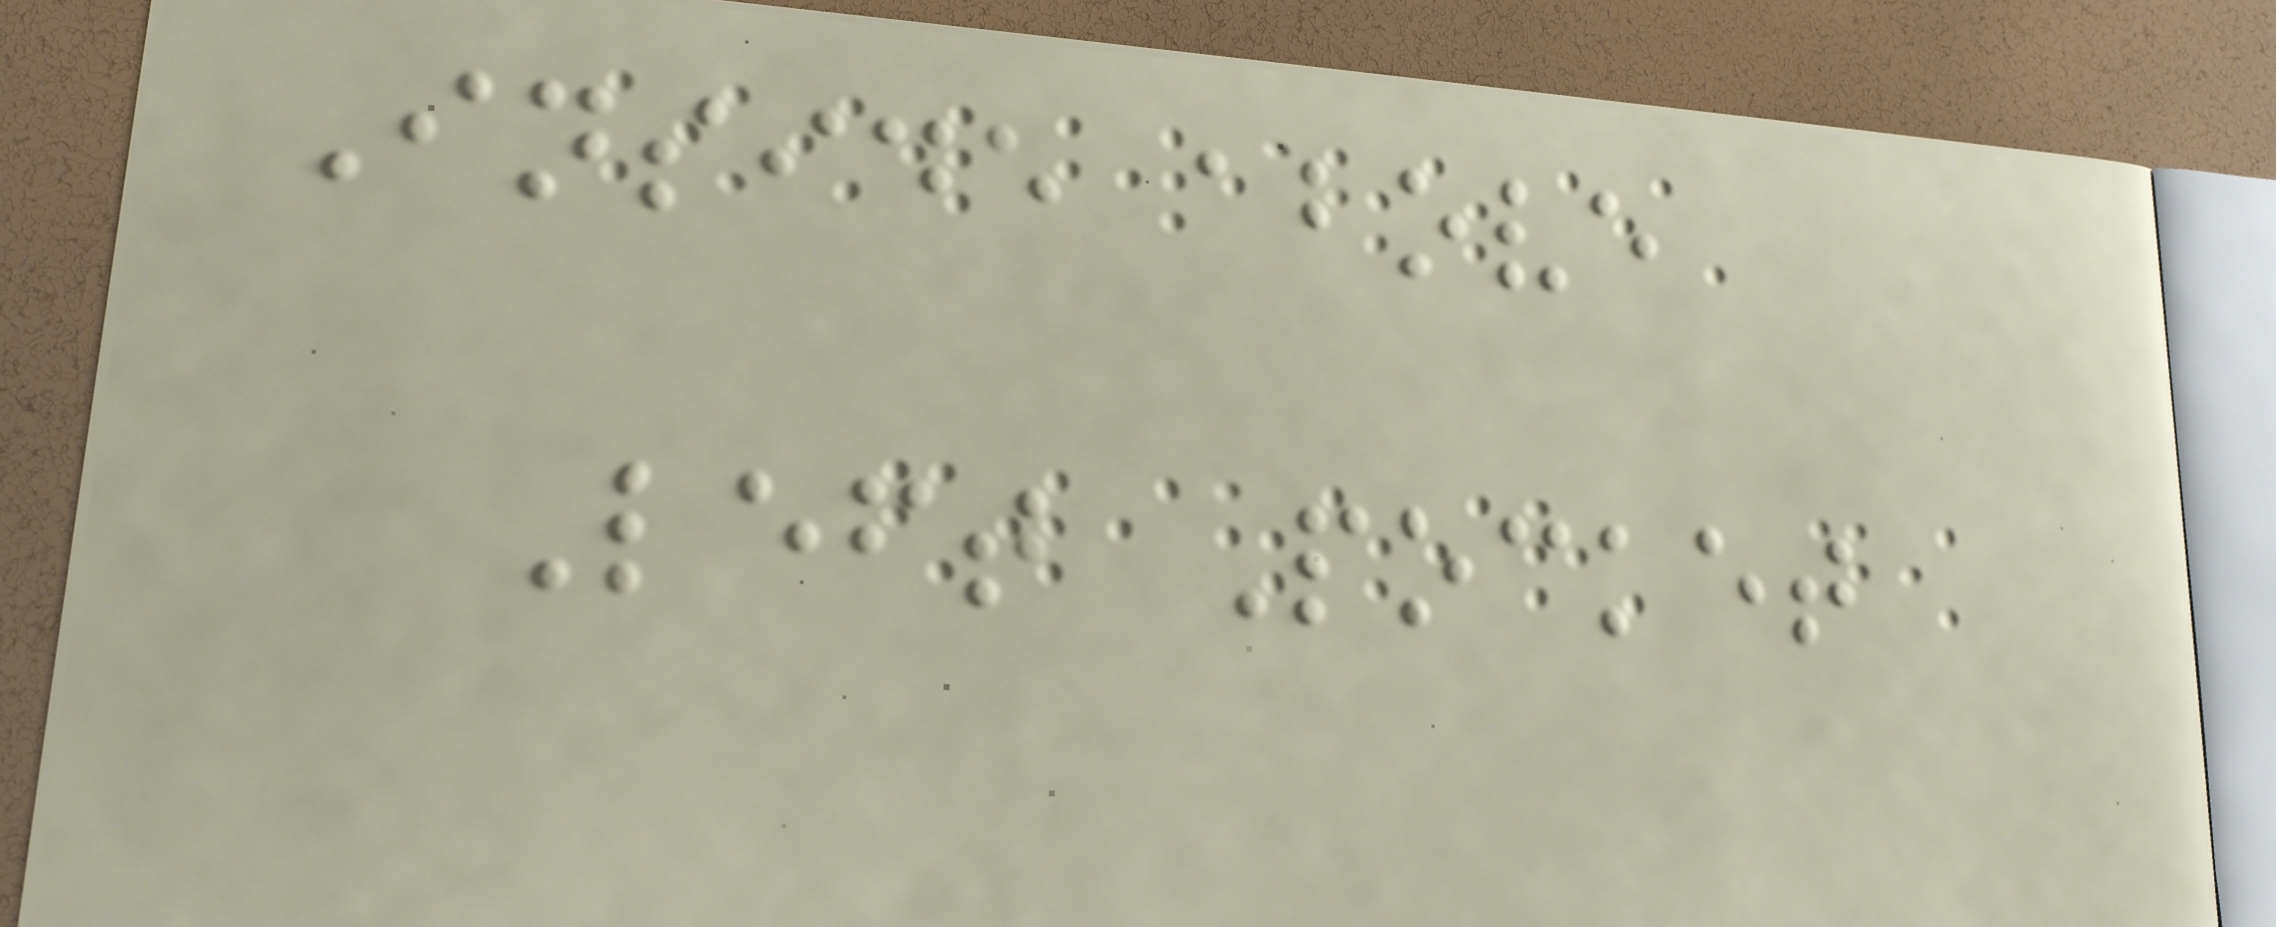Inside above
Left Pocket
